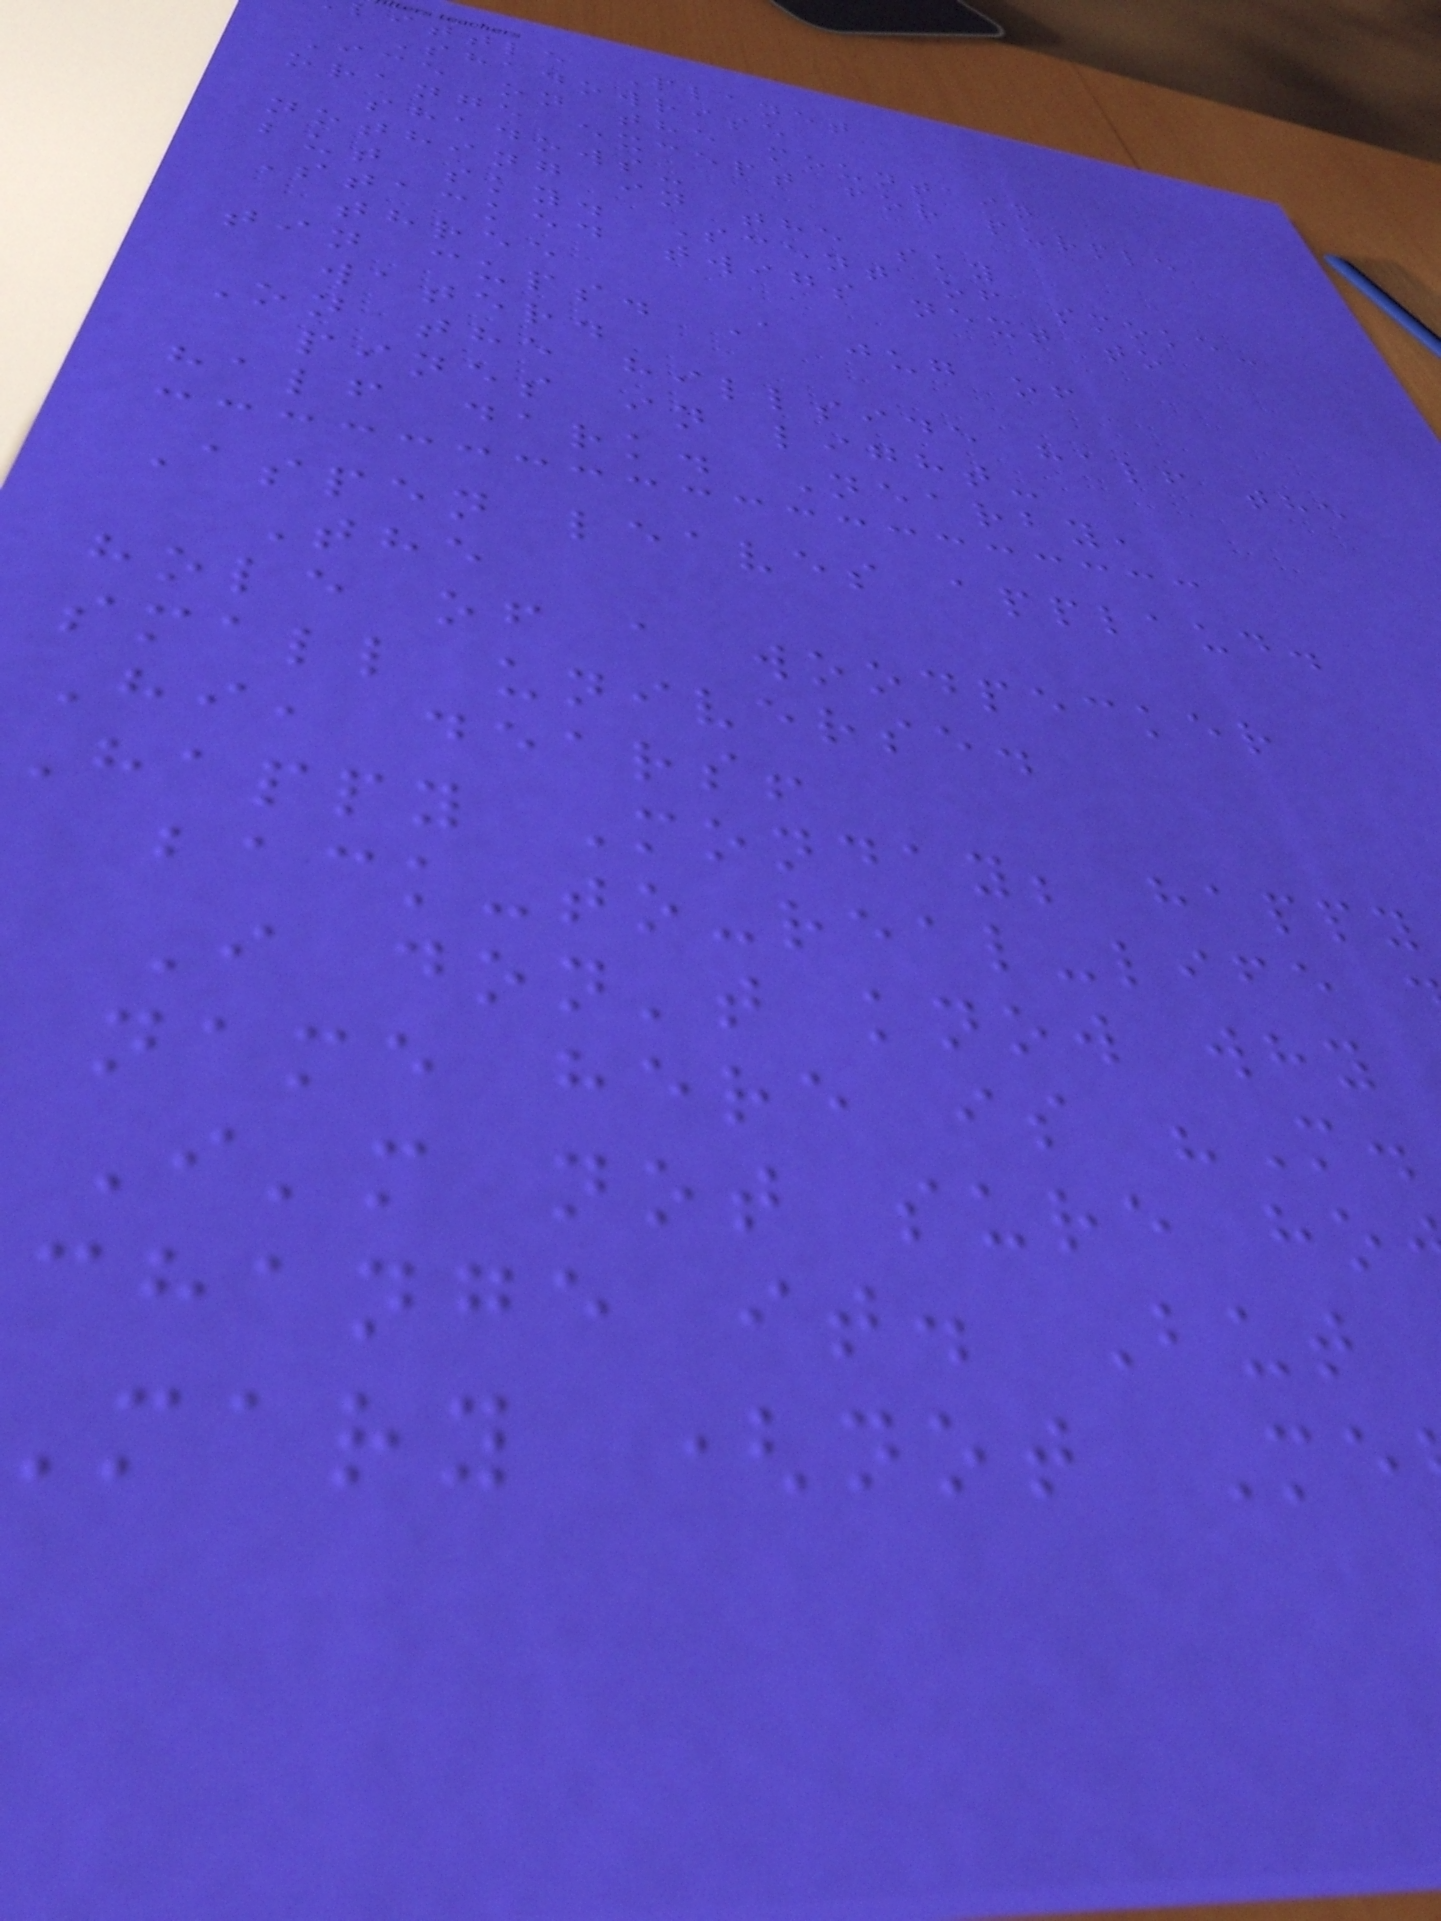ittle Planet
Shadowrise
Ice on the mountain
orange except for purple
shadows-
nothing in the sky
but sky. Scent of smoke-
Stacked twigs next to
three
tin cups. A jug of
water.
On the hillside half the
pines in light-
half dark. Nearby,
Aspen leaves applaud.
The
hole of a woodpecker
small universe.
Hi, dears!
Happy Monday; happy
back-to-real-life
I don't know why
name here is "M.
I'm not sure ho
change it. But
mary (not Me
